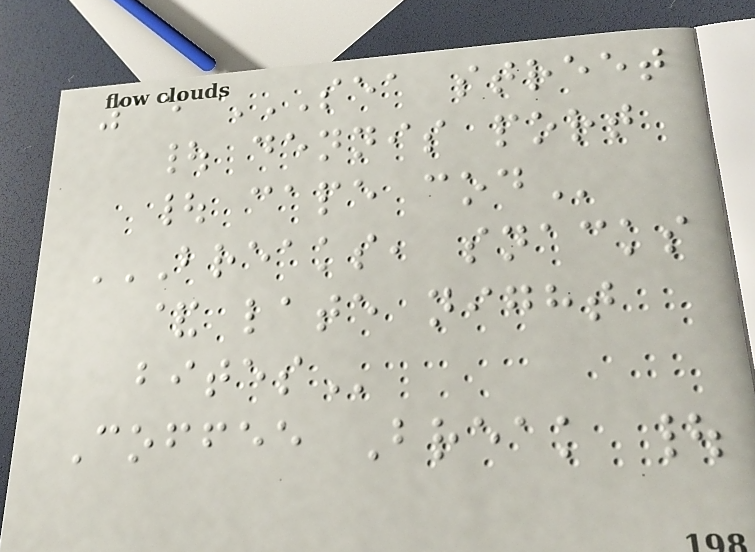14 SEA STREET
| DENNIS PORT
| CAPE COD
BREAKS, SNACKS
& LATE NIGHT
BITES
Coffee Break |
